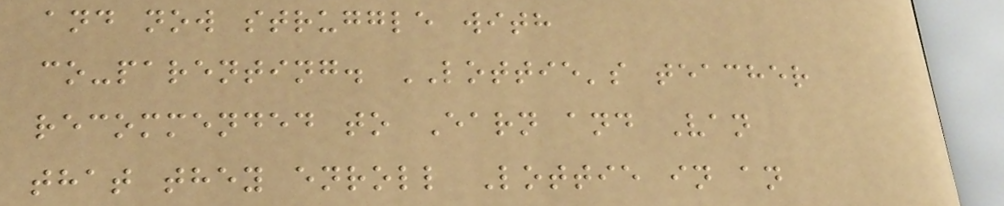and now struggle with
co-parenting. LOTTIE's teacher
recommended to Earn and Van
that they enroll Lottie in an
